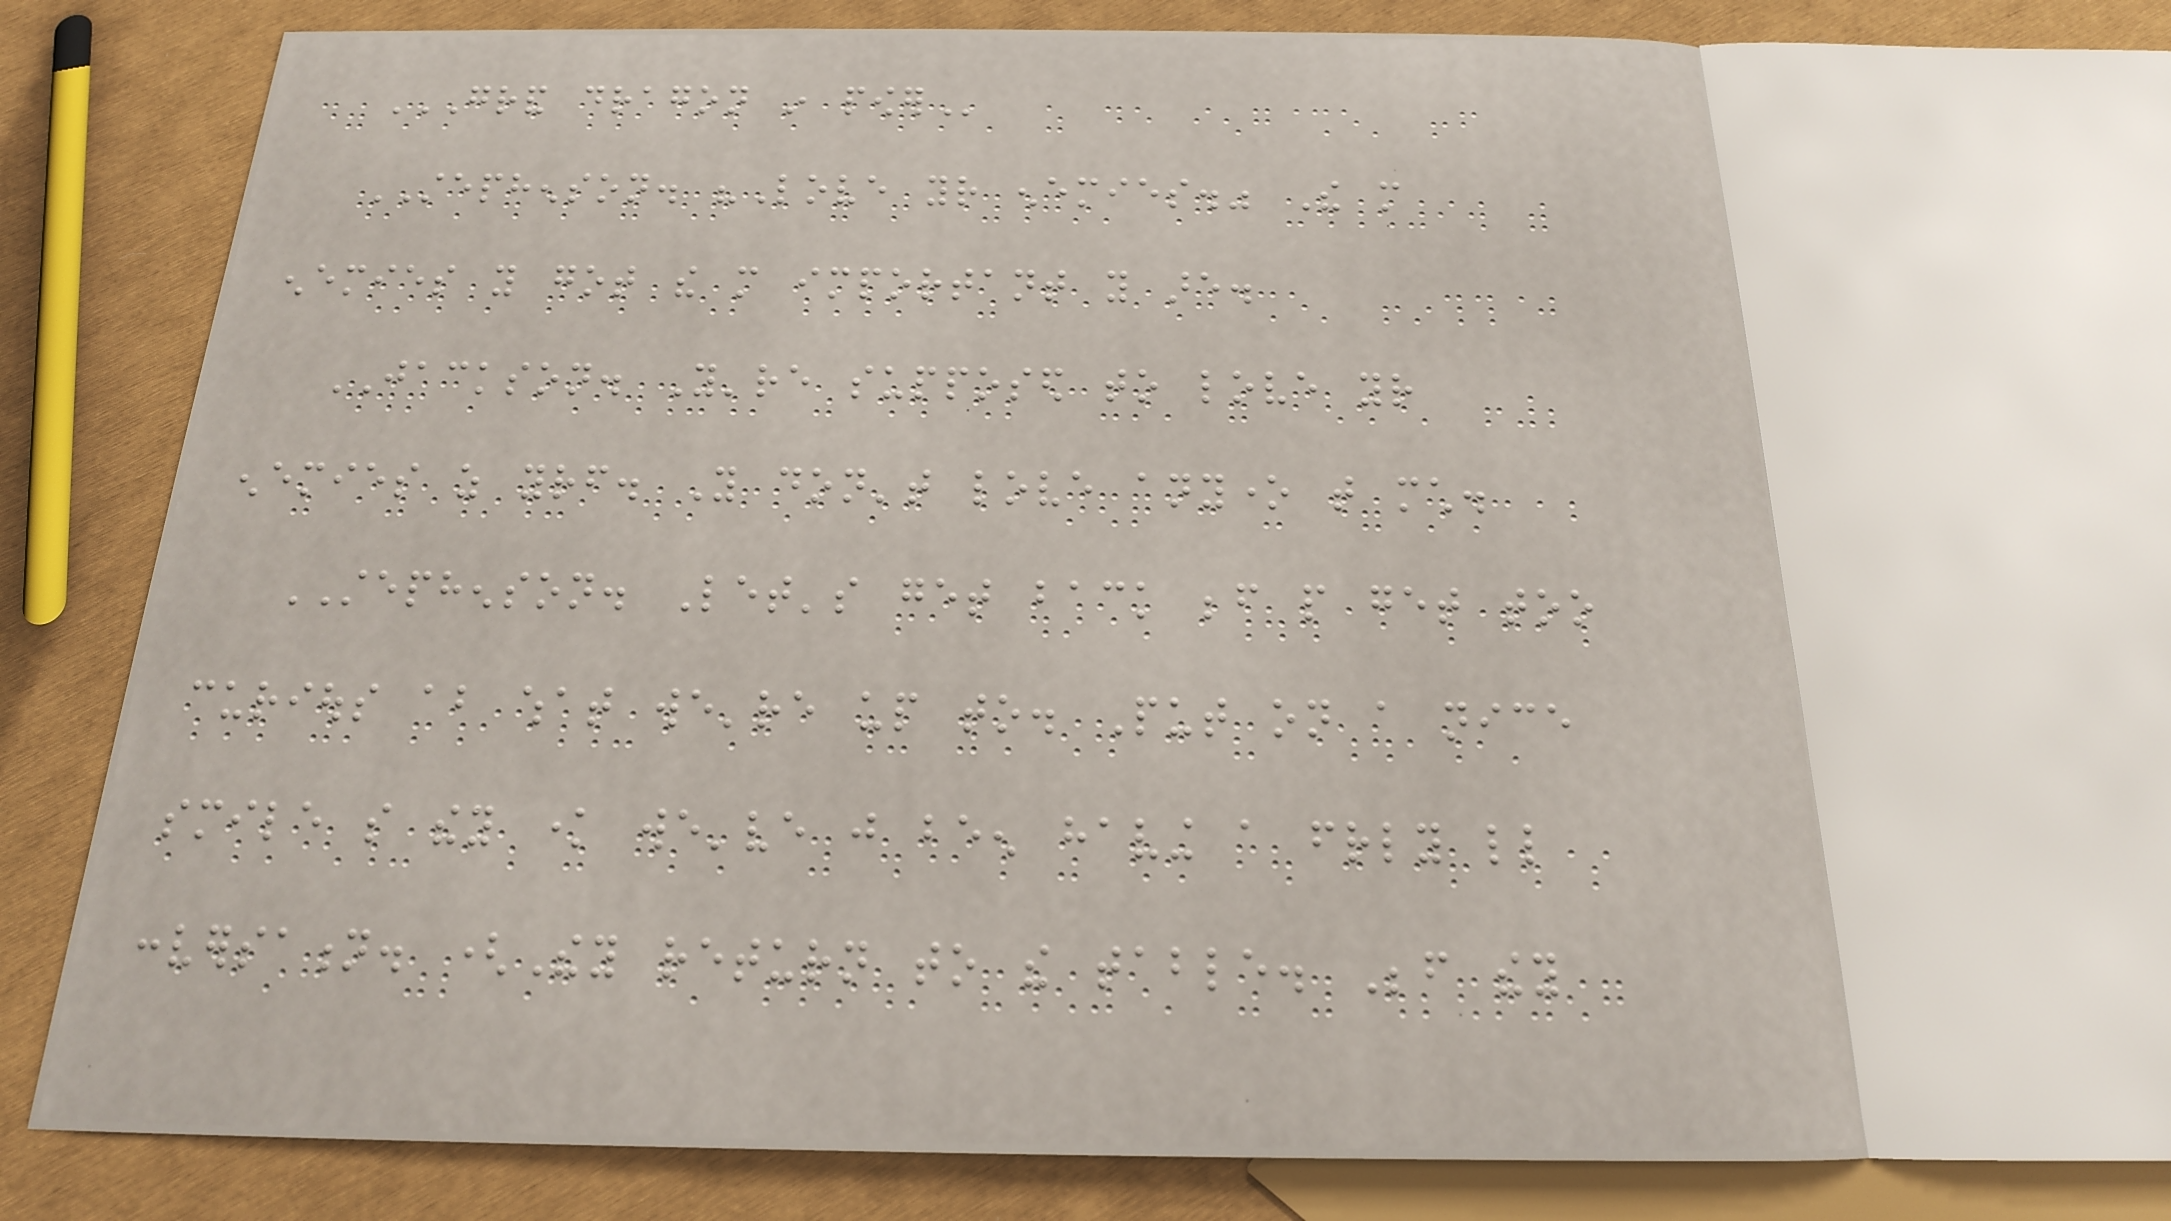GRAND DRAGON IN POWER
STEPHENSON. "Love your enemies." The more
enemies you got the more important you are.
JACKSON. You're supposed to love your
enemies as yourself. You don't love anyone that much.
STEPHENSON. Let's get back before people get too
curious about what we're up to. Put on a nice
smile so they know we've just been having a friendly little
conversation. (They return to the table. Before they
